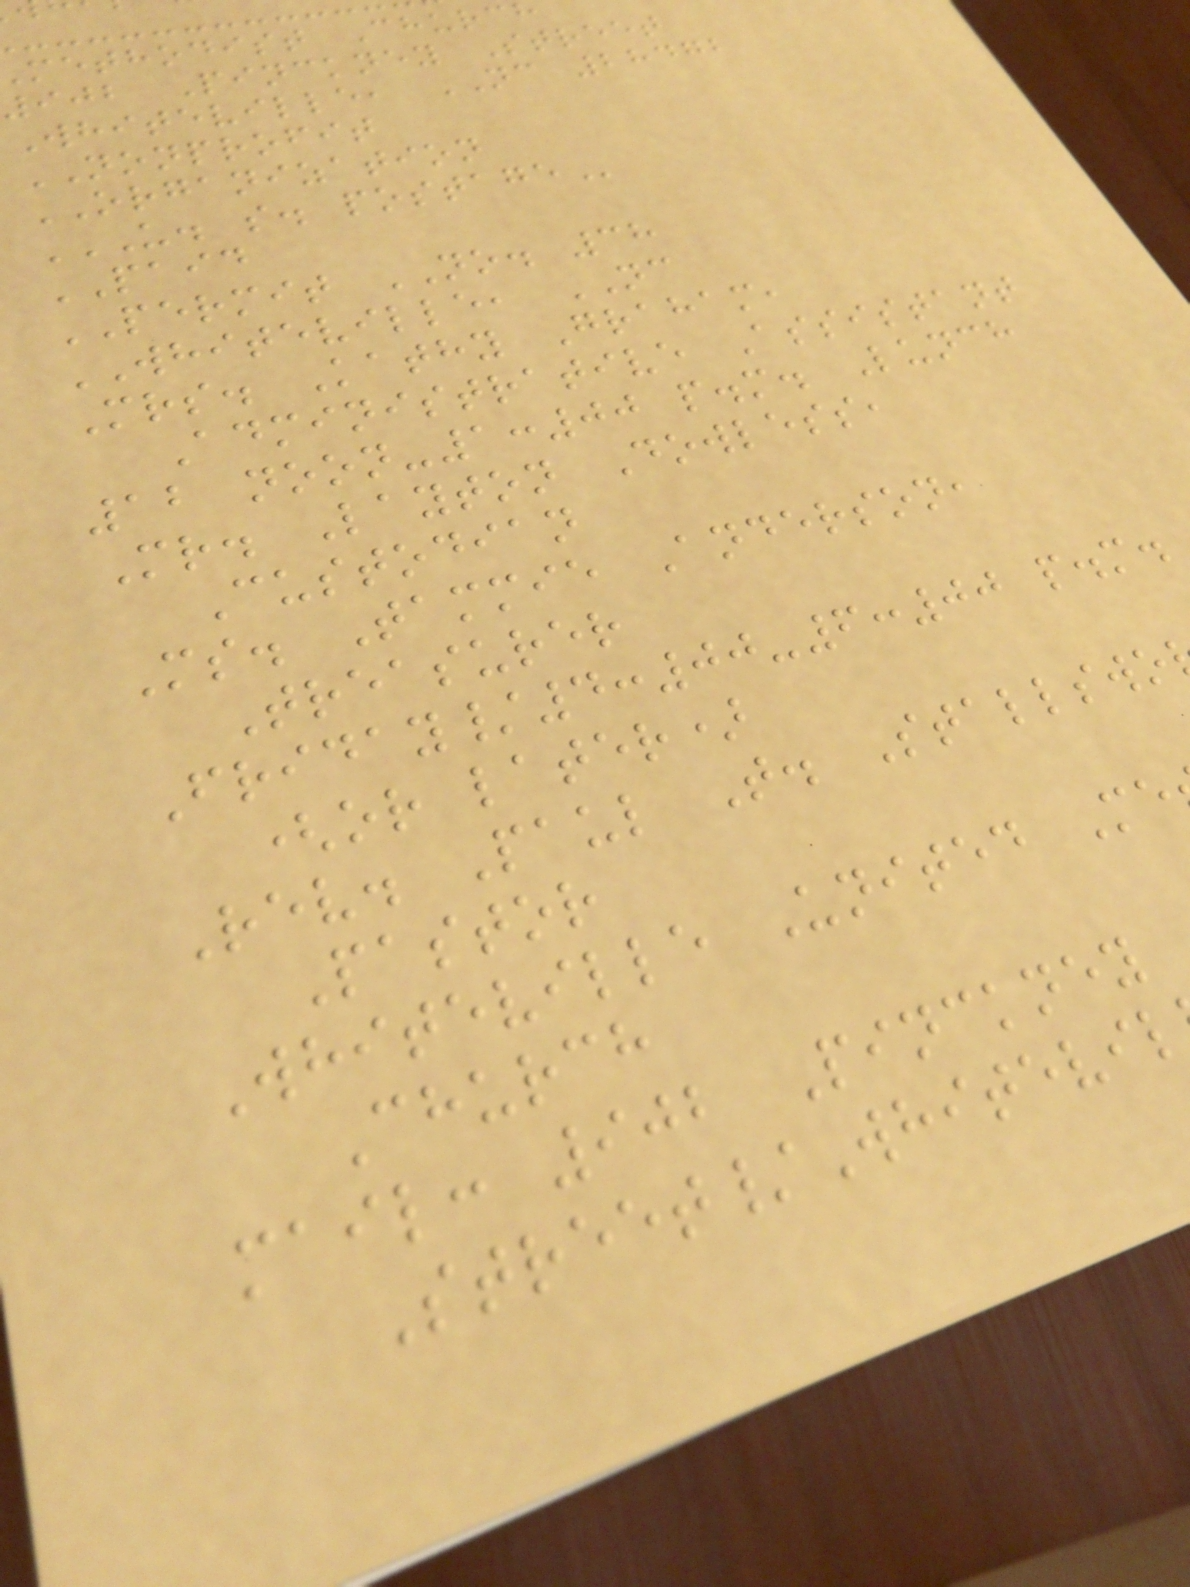methodist Churc
ijb Pinckney Street
Whiteville, NC 28472
NONPROFIT
ORGANIZATION
U. S. POSTAGE
PAID
PERMIT NO. 38
WHITEVILLE, NC
Mrs. Kathy Graham,
Administrative Assistant
12 noon-1:00 p.m. Lunch
Mr. Layton Dowless,
Custodian
Ms. Tammie Anderson,
Treasurer
Friday/4:00-6:00 p.m.
(or later)
Rev. Paul T. Stallswo
Pastor
Whiteville United Me
Church
mail: 902 Pinckney
Street/Whitevil
